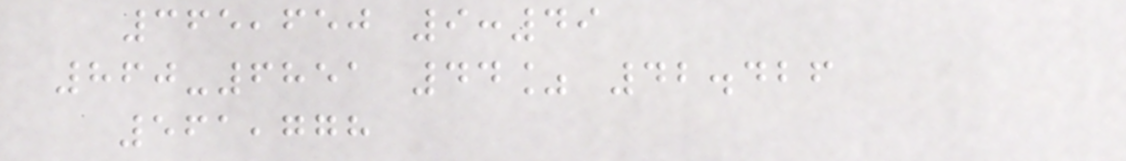365,650 9:49
860-6851 44% 42.426
561,778
